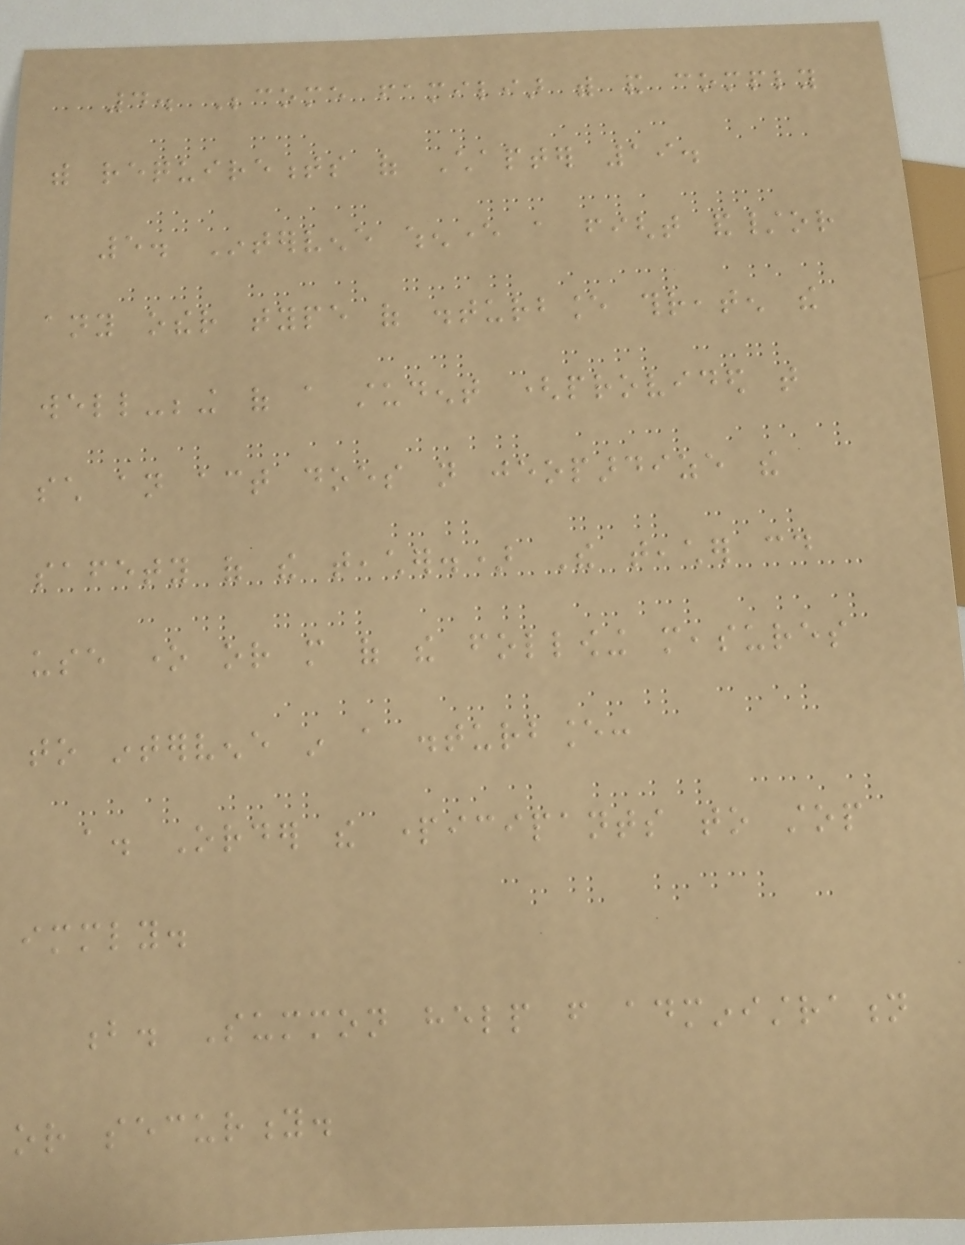4. Become familiar with and comply
with requirements of Chapter 19.
5. Intervene whenever a fight and/or
any other type of disturbance threaten the
well-being of a student (provided that
such an act does not jeopardize the
safety of the teacher.) The teacher could
use one or more of the following measures
to intervene in a disturbance:
a. Order the participants to stop
immediately.
b. Summon help from administration
or security.
